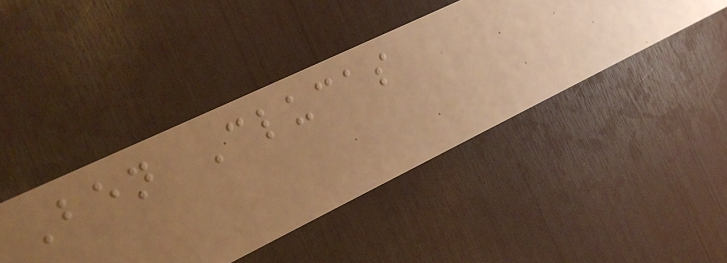Ben Clucas
